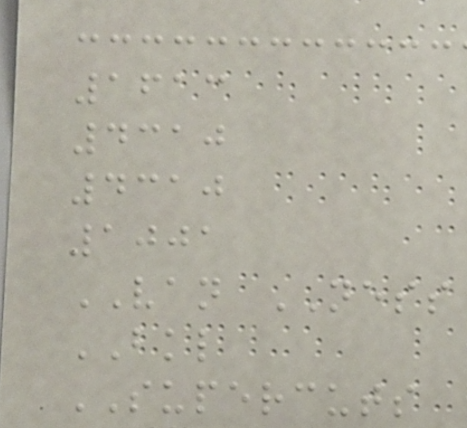1613
4310
4310
1001
VAN NESS
BKL
SUPERCUTS
